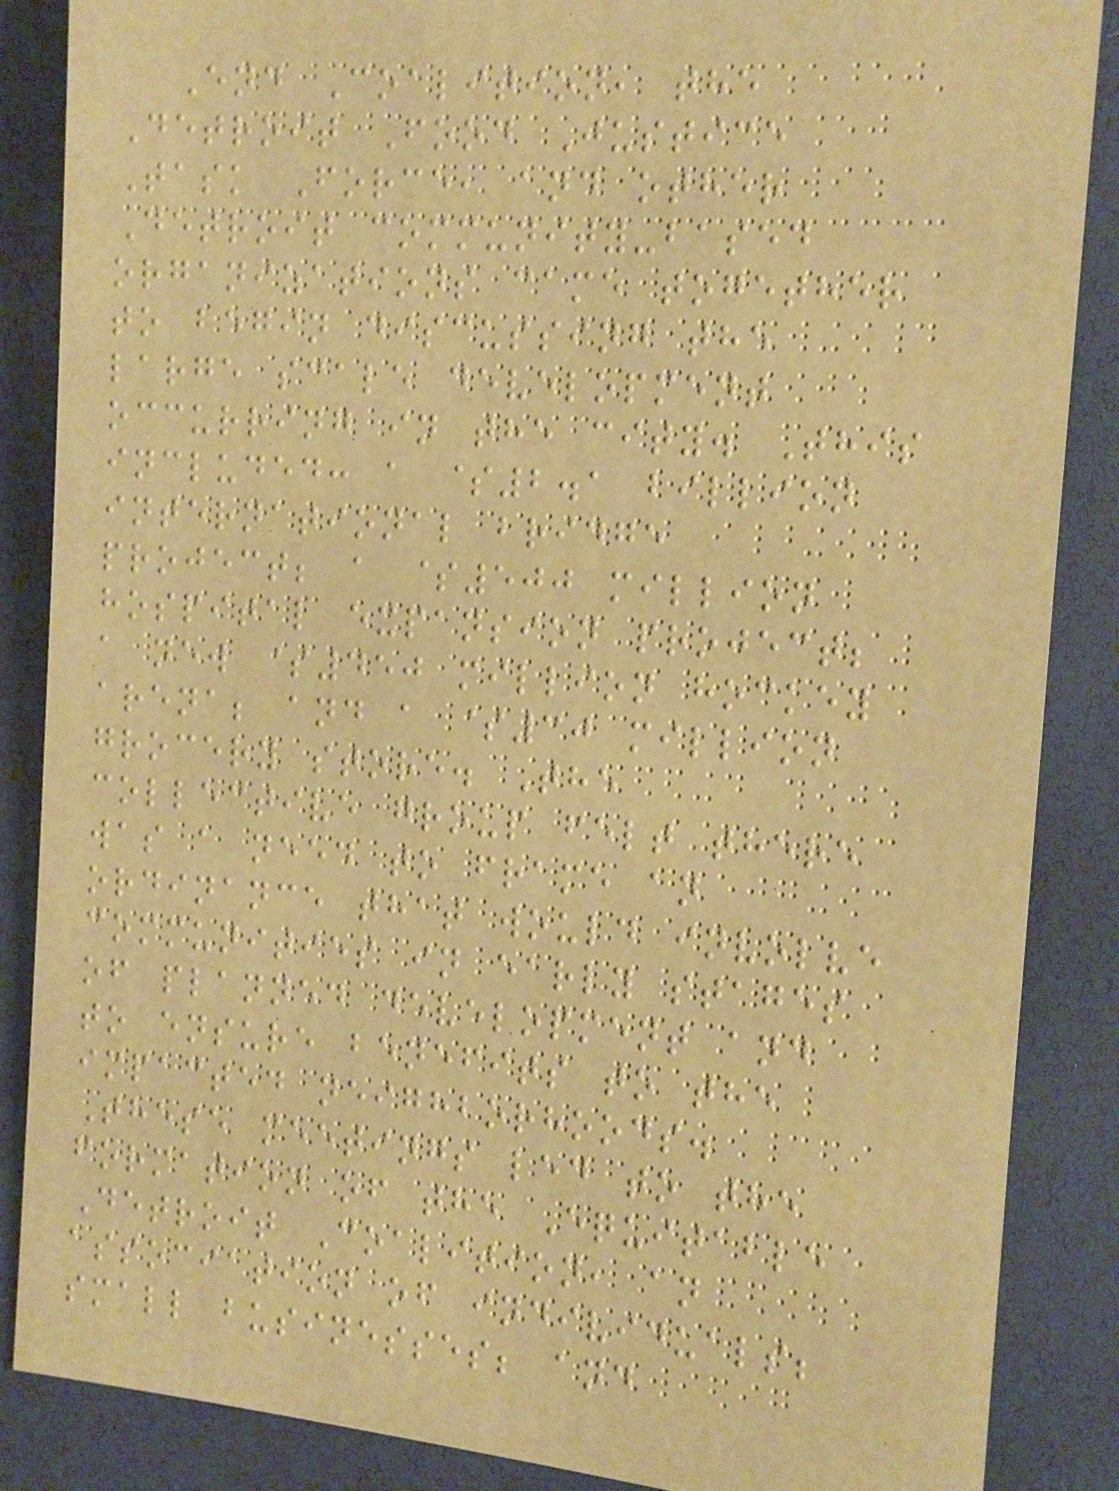End Coalition, the
Detroit Food Justice
Task Force, and other
Detroit community-based
organizations came together
to begin discussing the
large scale development
occurring in the city. This
included: a $2.1 billion
international bridge
project; a $500 million
hospital expansion project;
a new $450 million hockey
arena; and a $30 million
grocery store. The
collective group felt there
was a need to frame an
ordinance that would involve
communities in early stages
of planned development and
to ensure benefits to the
impacted neighborhoods.
These meetings led to the
formation of the Equitable
Detroit Coalition, an
association of individuals;
small businesses; and
